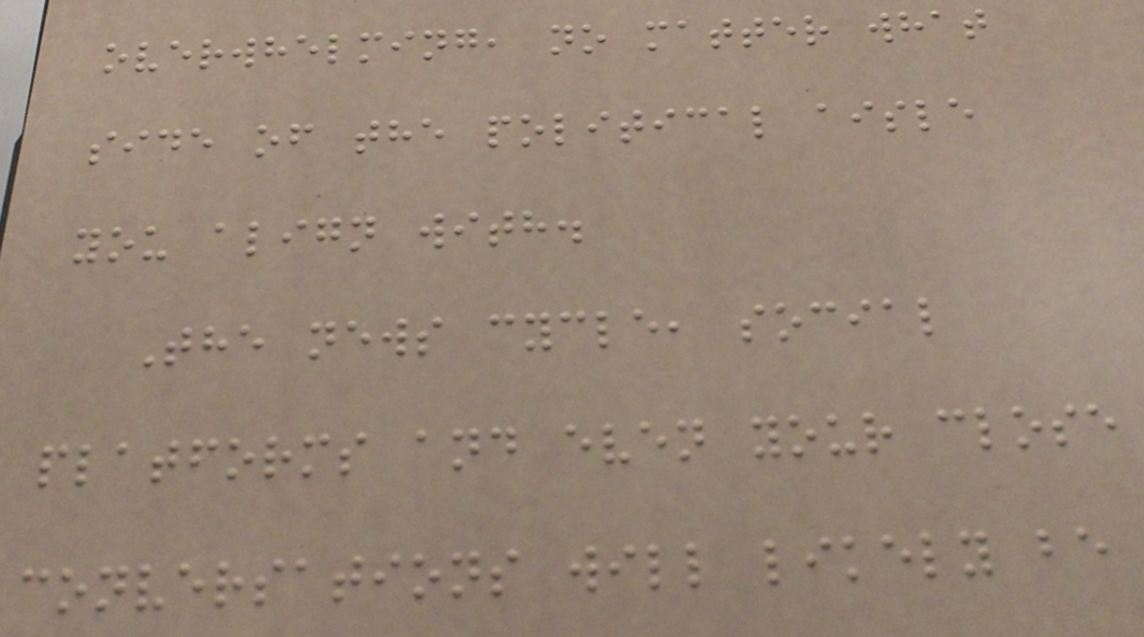overwhelming, no matter what
side of the political aisle
you align with.
The news cycle, social
platforms and even your close
conversations will likely be
